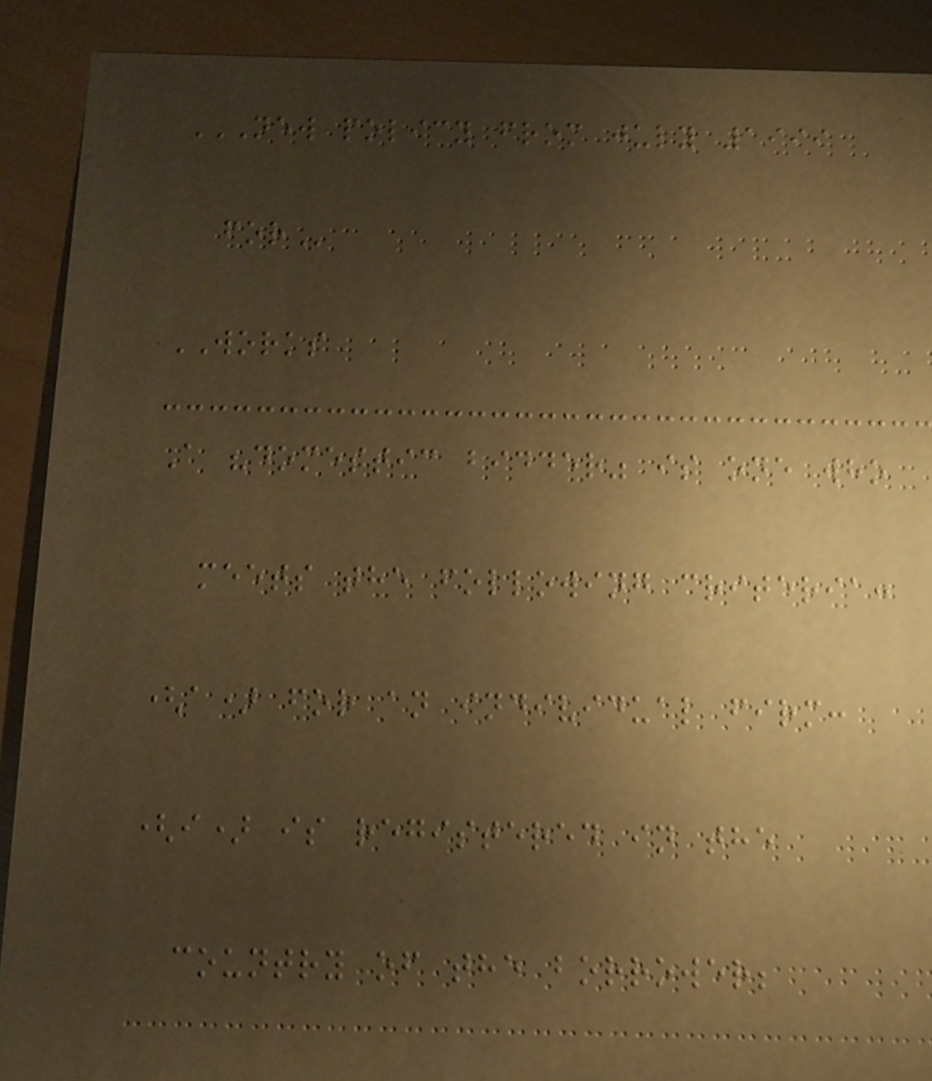NEW POLICY FROM JULY 1999
FOR
WORKS
A "domestic bidder" is one who
meets the following criteria:
(a) for an individual firm:
(i) is registered in the
country of the borrower;
